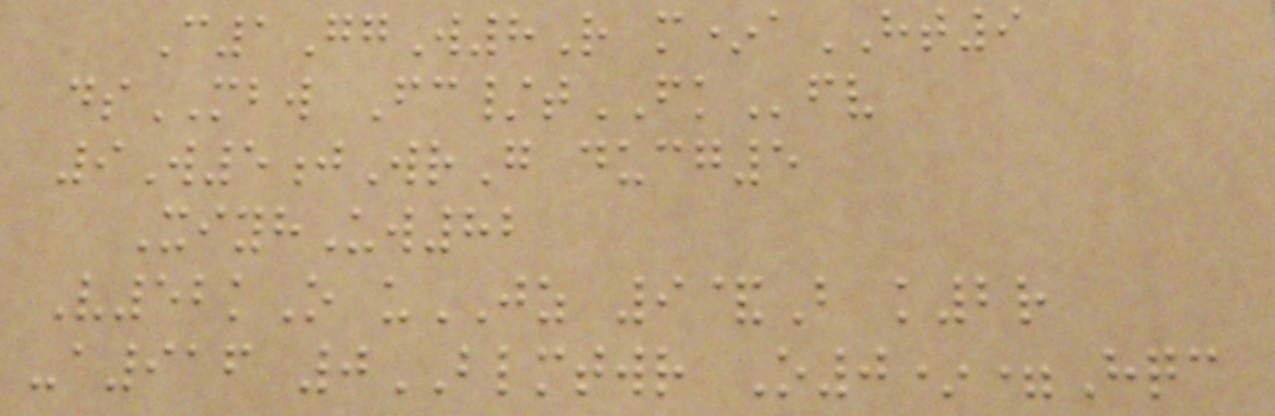C1GgW8R m*aHT9
dsMBW Fc/tFKfv
9W5jWrG ducg5
XiyhUw82
V52kO uJZ 9&B k2r
-a916 0BLMTWR O0*=Hqc
